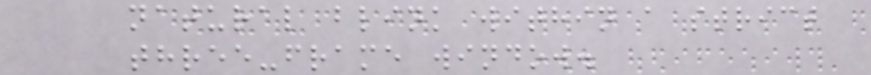natural blink within a strict
three-frame window.
